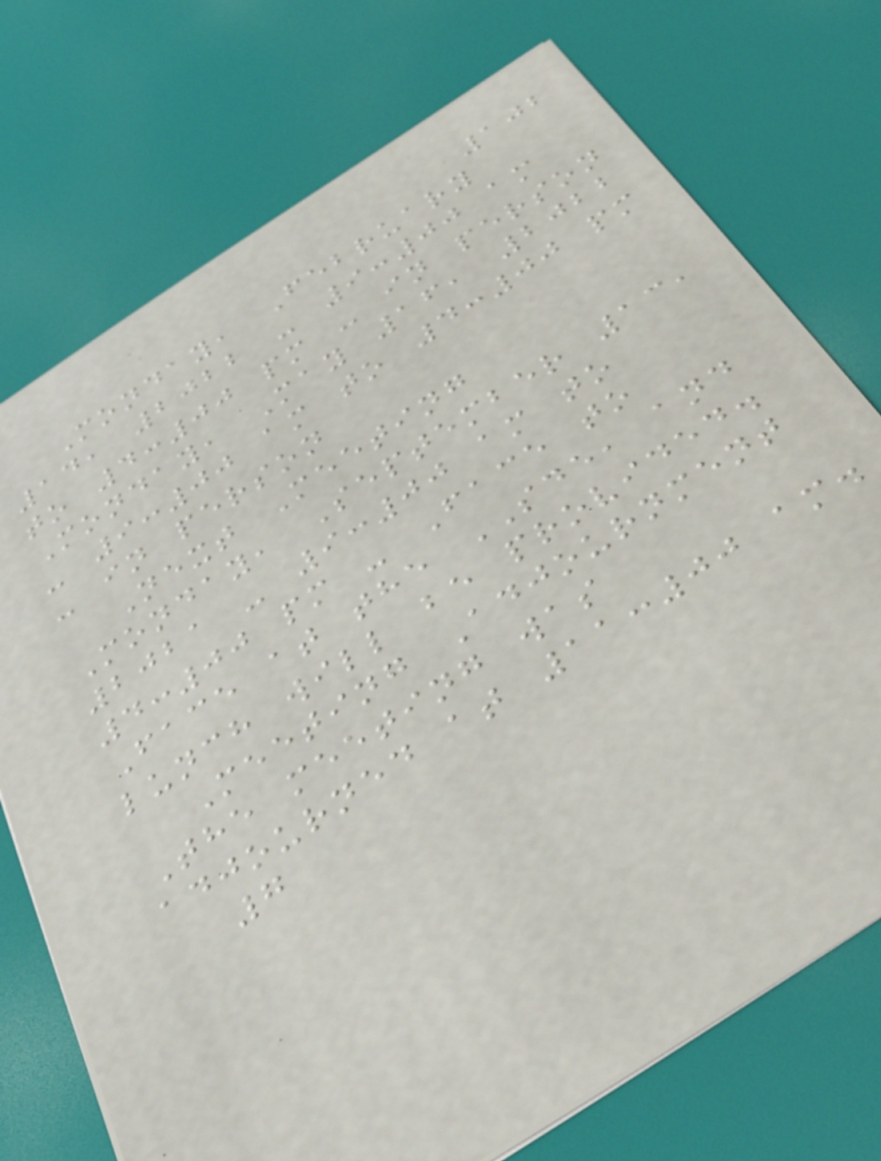102
Monday, February
14, 2022 - 9:00 am
to 4:00 pm - in person
Monday, May 16, 2022
- 9:00 am to 4:00 pm
- in person
Next Meeting
Monday, September 13,
2021 - 9:00 am to
4:00 pm - Face to
Face at the SDE, and
lunch will be provided.
Meeting Adjournment
The meeting was
adjourned at 11:00 am.
7
